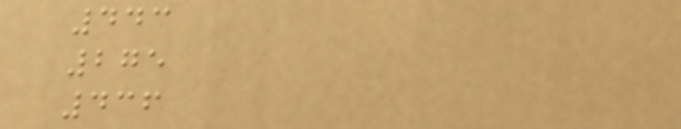443
275
436
